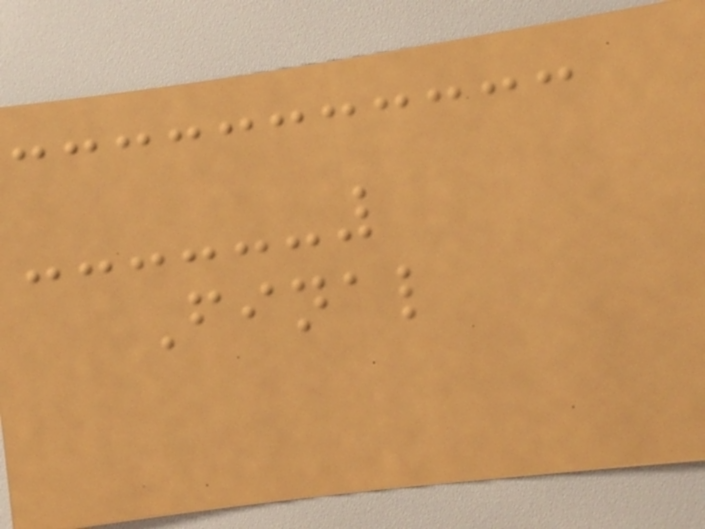Final
